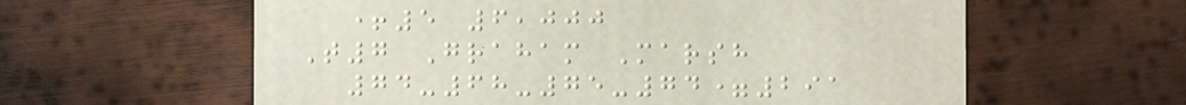+5 6,000
T7 Graham Marsh
74-68-75-74=291
